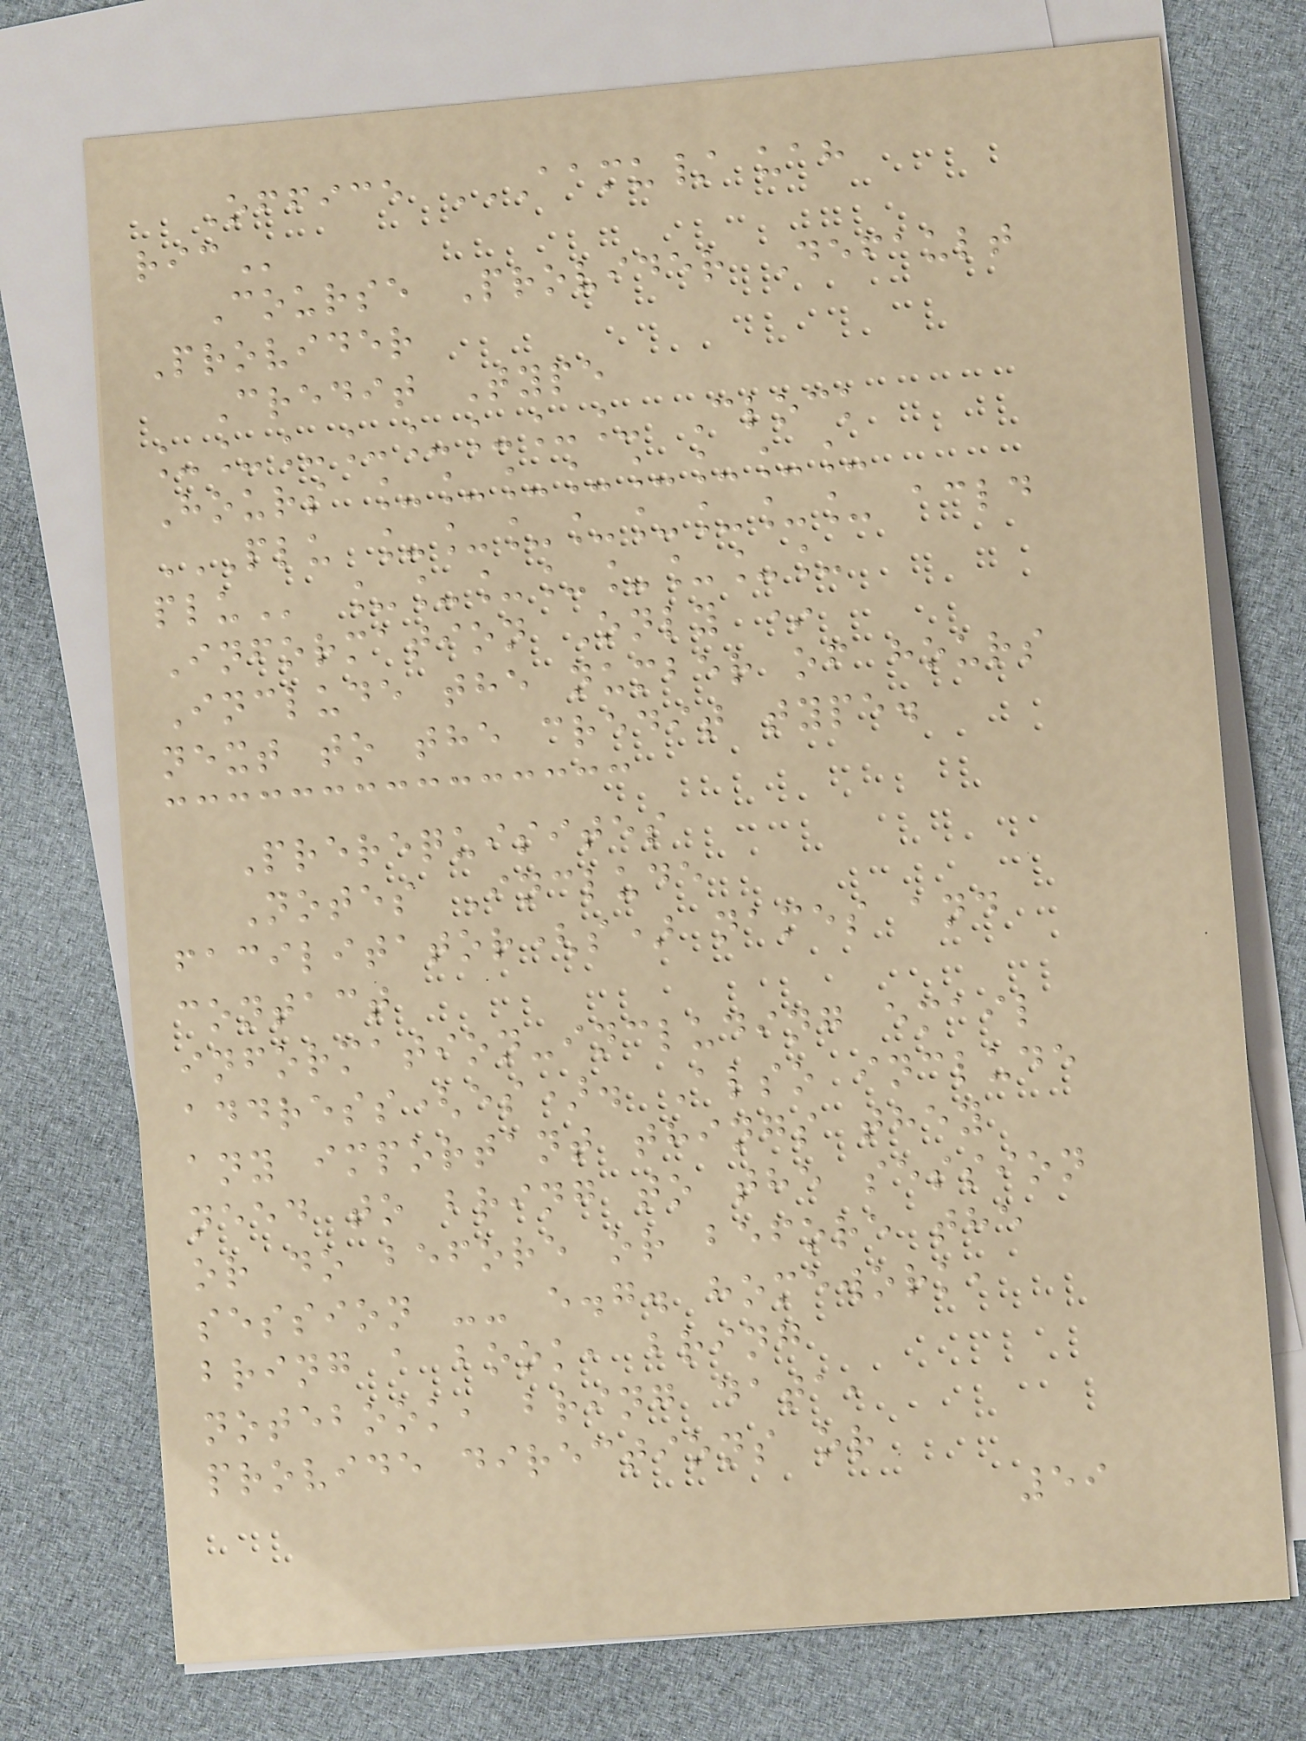Office AAMU/ UAH
RIC
Course Provider Default
Provider
Credit Type
________ Clock
Hours ________
PLU ________ ACLD
PLU ________
Information Only *
Include the number of hours
next to the credit type.
Prerequisites
Notes Include
facilitator(s) names and
contact
information-including email
address(es). Also include
any important things they
need to bring to the session
or do before or before the
session -- e.g. homework,
bring a book, bring
notebook, bring data,
provide directions or
59
